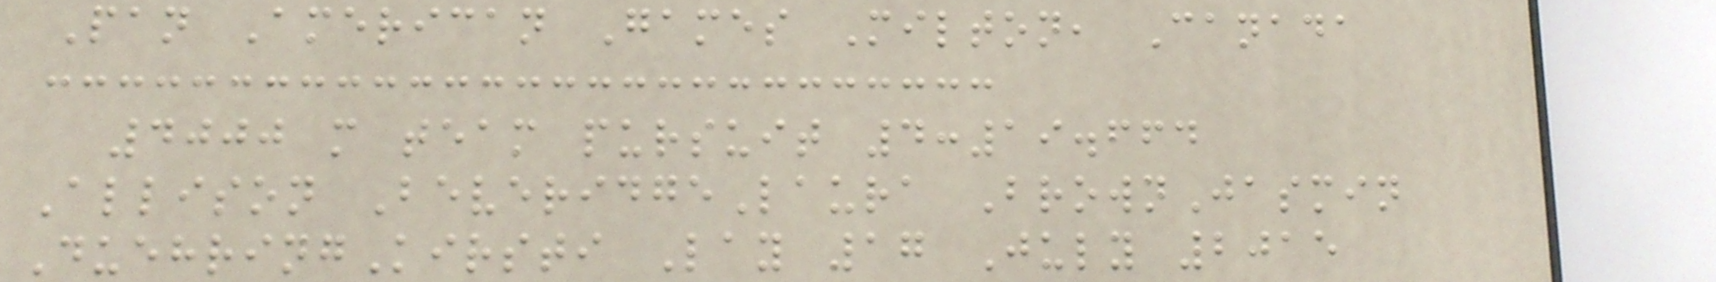Pan American Games Milton, Canada
4000 m team pursuit 4:19.664
Allison BeveridgeLaura BrownJasmin
DuehringKirsti Lay 17 July 2015
